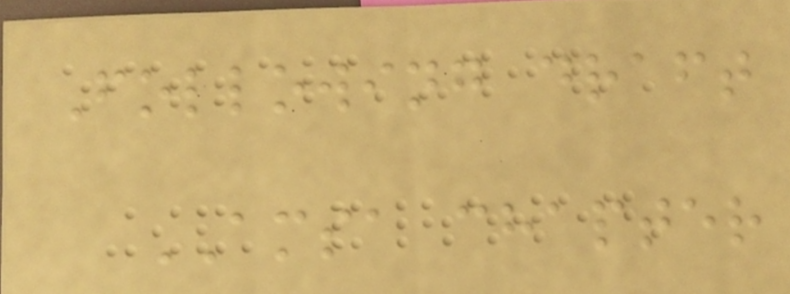Following draft
AMSA chapter
